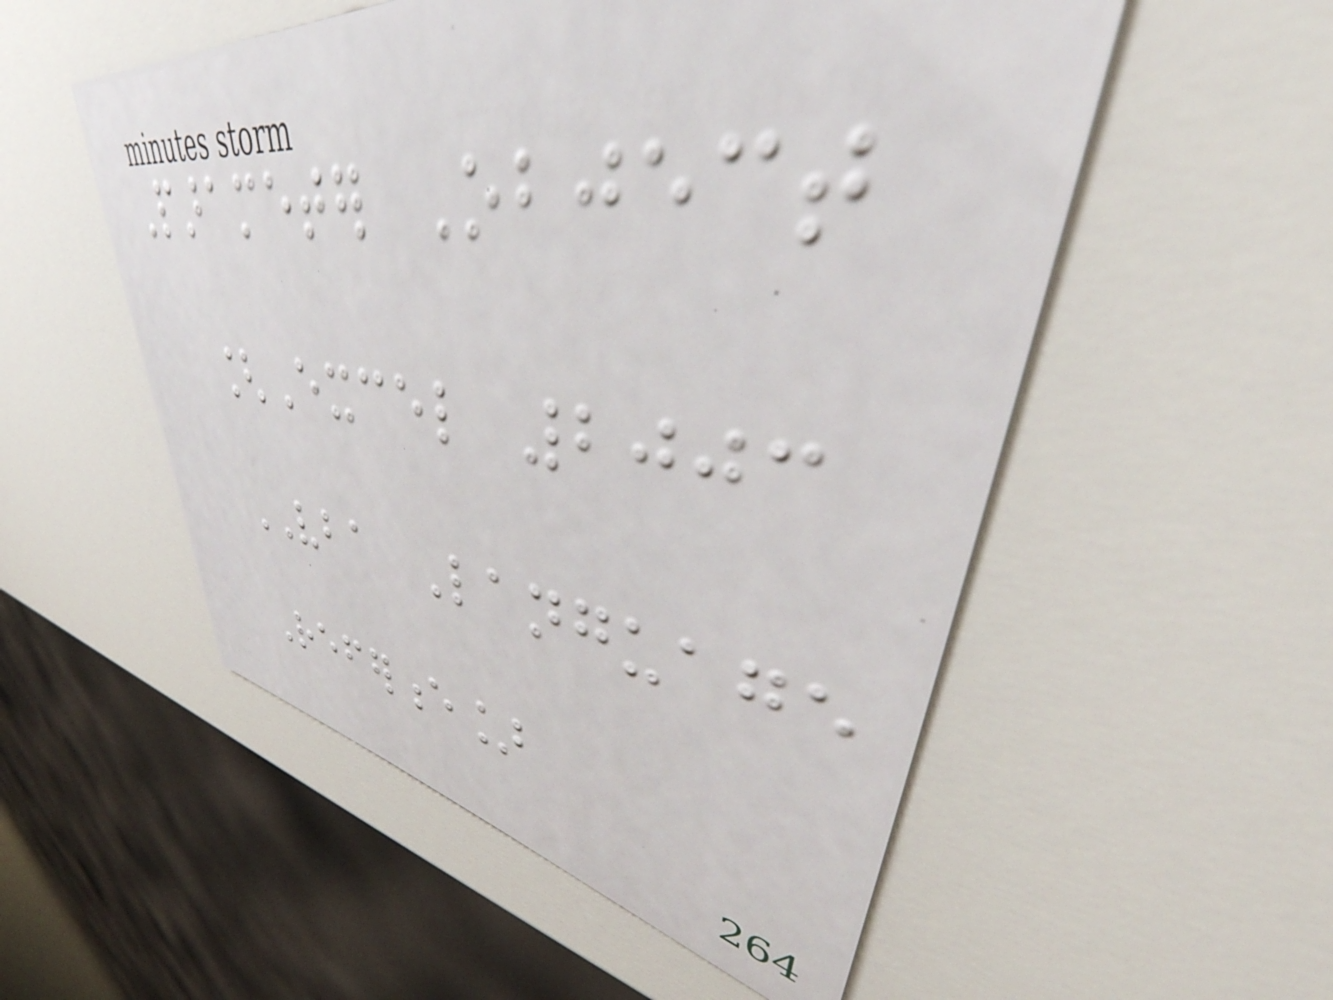Parameter Object
[Excel 2003
VBA Language
Reference]
